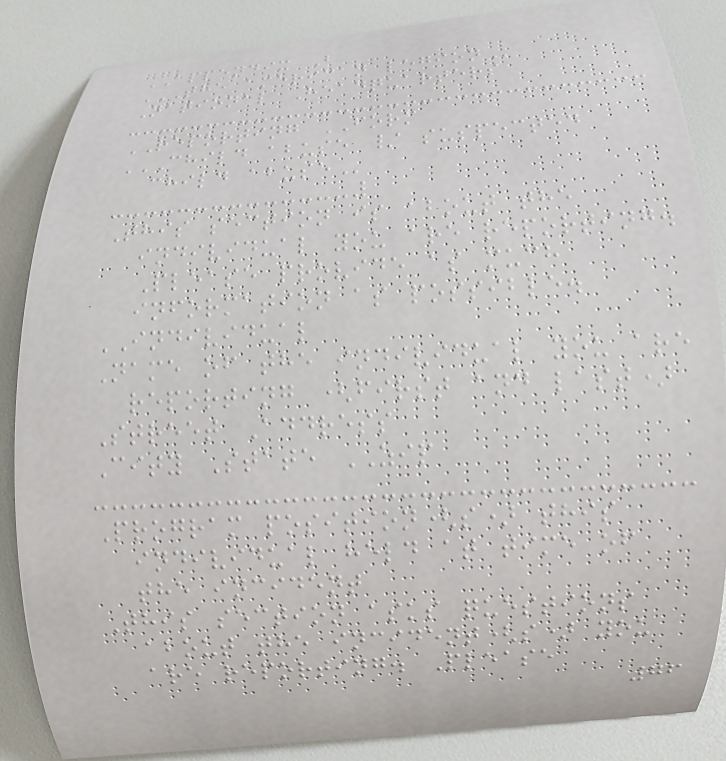APPENDIX B
THE AMERICAN LEGION
National Headquarters
REPORTING FORM
CHILD ABUSE / SUSPECTED
CHILD ABUSE
This section is about the
individual you are reporting.
Please provide as much
information as possible.
INDIVIDUAL
Name of the individual you are
reporting (first and last)
Street Address
City State ZIP
Program position(s) this
individual held at time of
the incident
This section asks questions
about the incident(s) you
are reporting. Please
76
